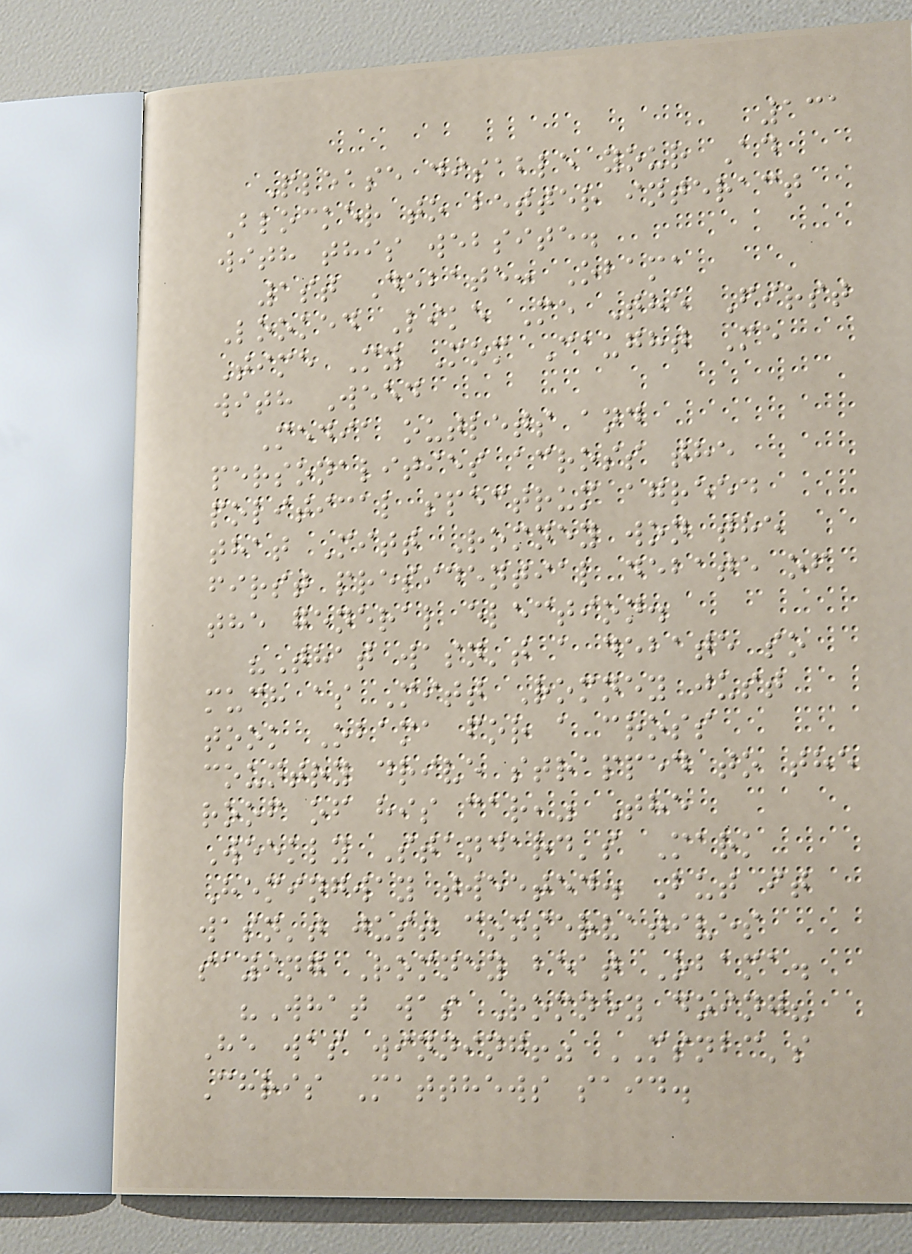131
Please disable your Ad
Blocker to better interact
with this website.
1st Debate: Obama
Looked Like Me The First
Time My Mom Caught Me
with Weed
Media outlets and
personalities across the
political spectrum agreed
that Mitt Romney won the
first presidential debate of
the general election.
"That wasn't a debate so
much as Mitt Romney just
took Obama for a cross
country drive strapped to the
roof of his car," The
Weekly Standard's Mark
Hemingway tweeted. But it
wasn't just conservatives
saying Romney beat Obama.
"What was Romney doing?
He was winning!" MSNBC's
Chris Matthews said.
